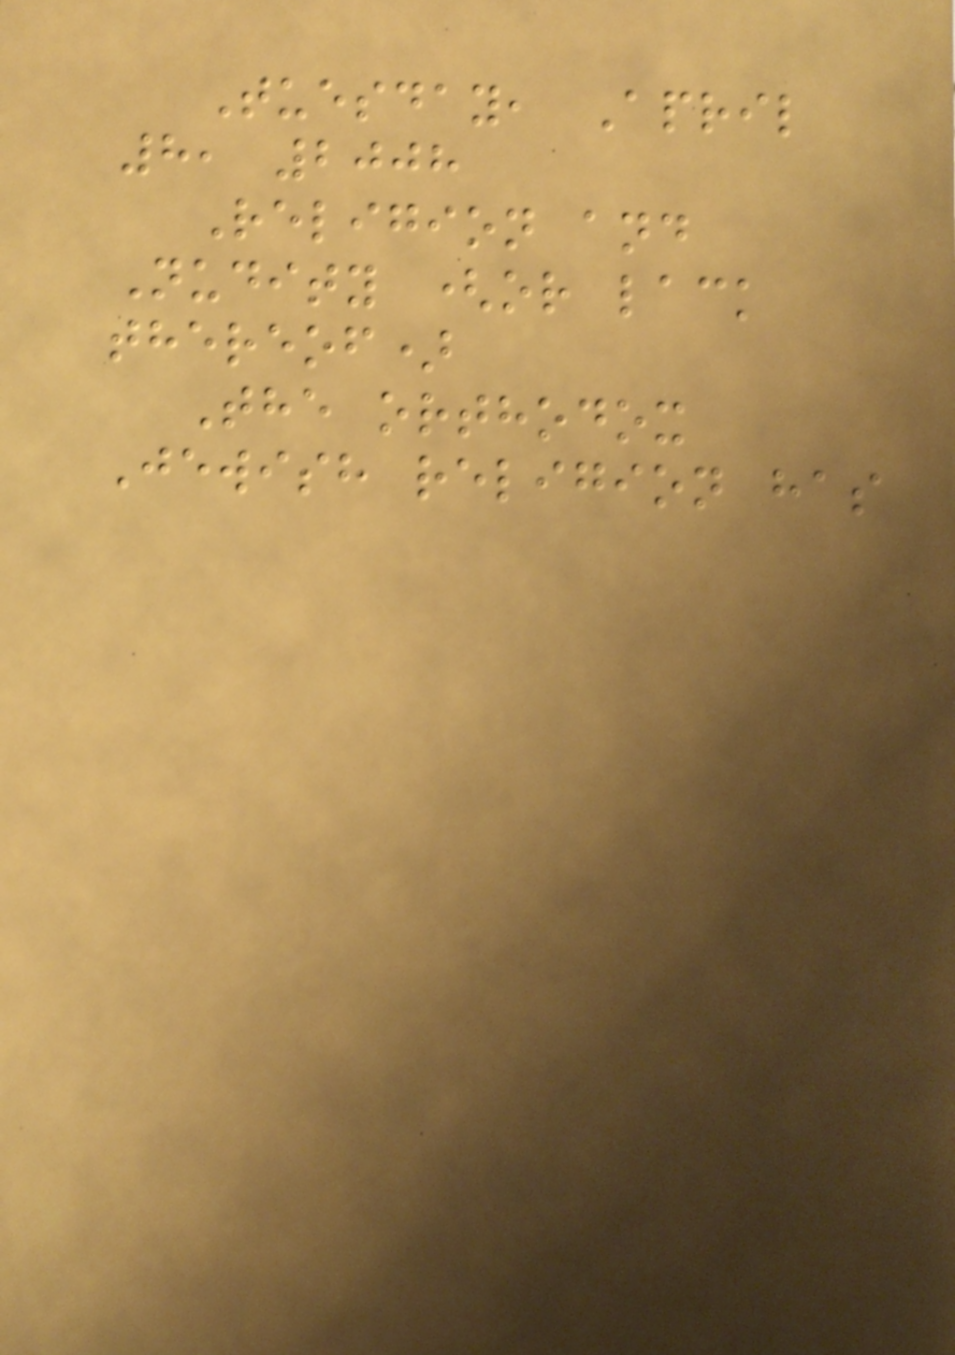Tuesday, April
8, 2008
Religion and
Nudity (or lack
thereof)
The orthodox
Jewish religion has
